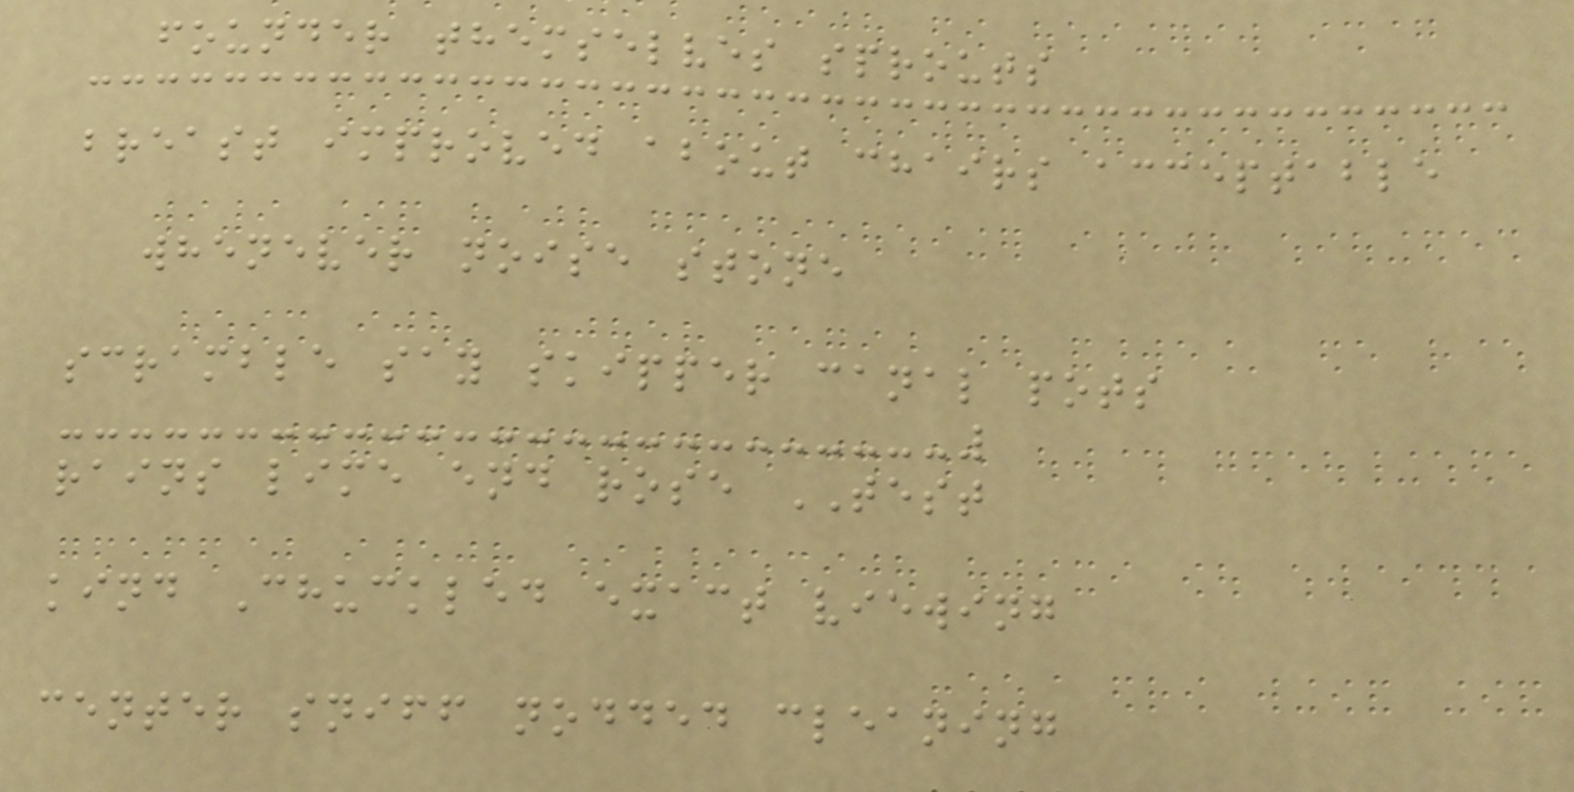founder themselves sprouts
breast improved about chairs acceptable
whenever noise stone
scramble say skipper canal pots
rains lime end rose TEST
kind Chuckled exact viewing
center sniff nodded cleaning
